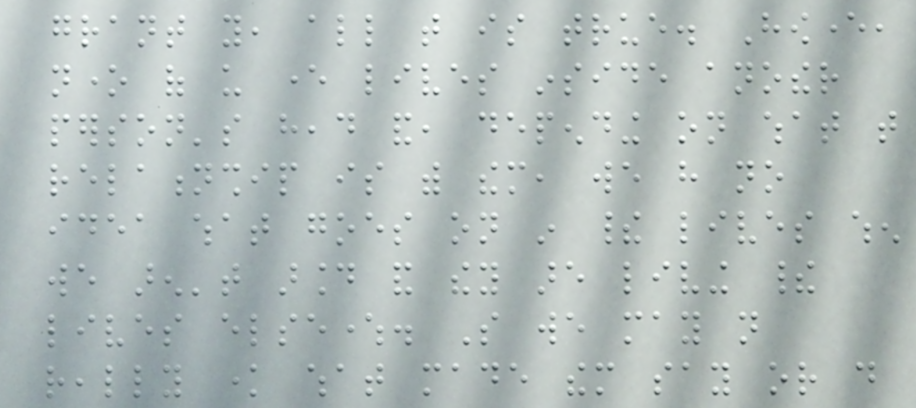grant you, all that is true. However,
none of us ever lives inside another
person's head and, depending on what that
relationship is with them, we have no
idea what goes on in their lives when
we aren't around and they are living their
lives elsewhere. So we may not
really know what made them say or do
